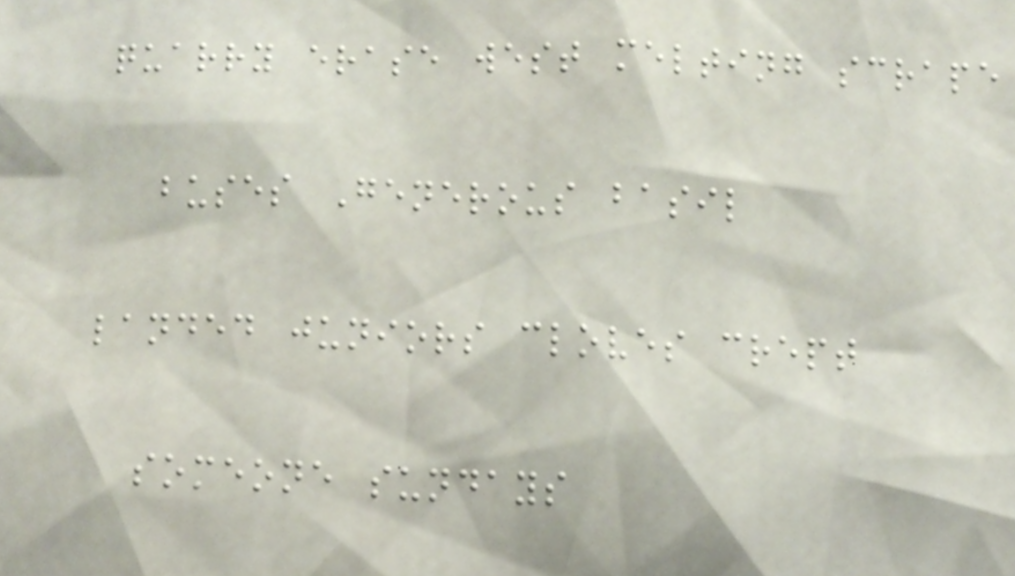quarry erase west melting scrape
buses Generous basil
landed juniors cloves crept
someone sundays
